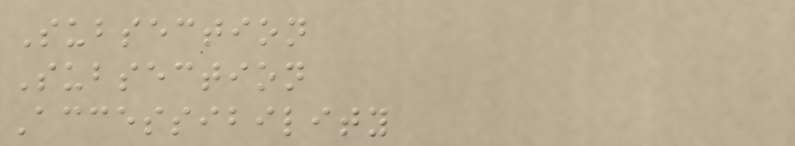Subsection
Subsection
Accessibility
